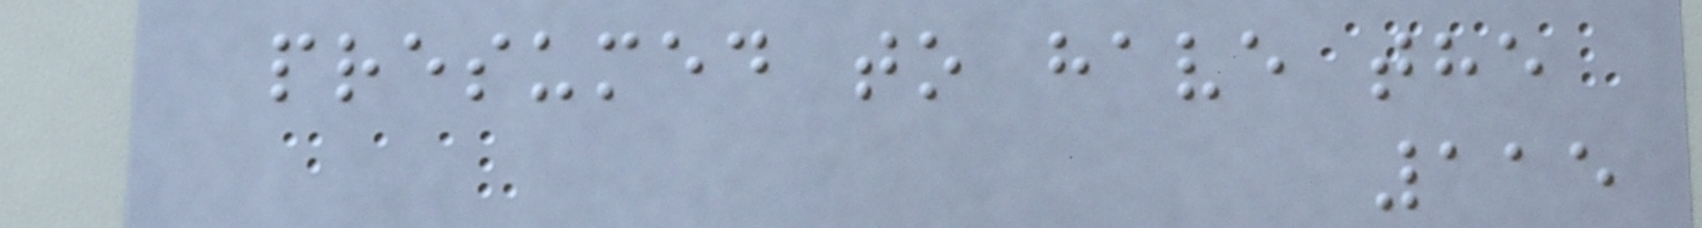presumed to have the
115
